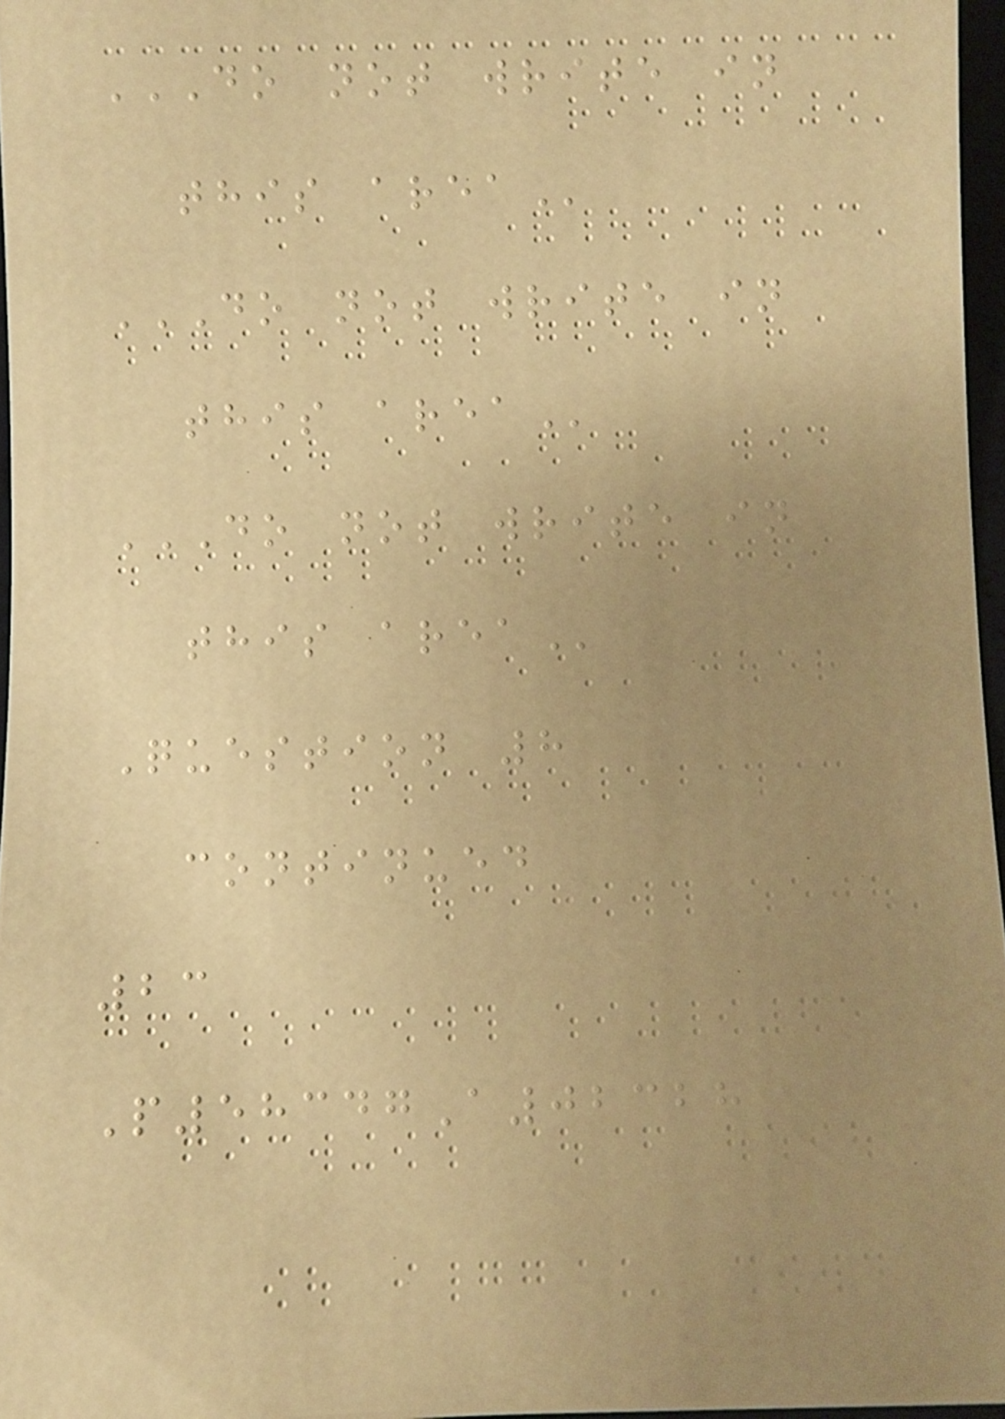DO NOT WRITE IN
THIS AREA
DO NOT WRITE IN
THIS AREA
DO NOT WRITE IN
THIS AREA
Question 8
continued
23
P58347A02328
